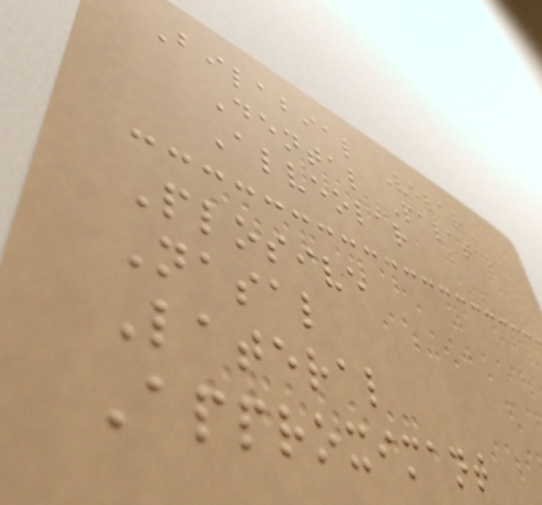Bilabial Velar
Dental Palatal
Alveolar
Plosive
Nasal
Lateral
Approximant
